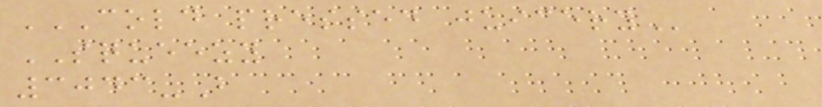COLD PRESSED JUICERY
SQUEEZY
3043-B
